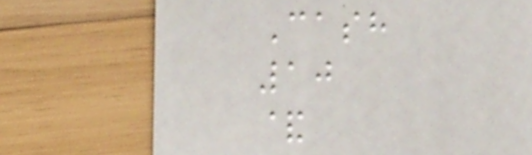Cash
10
&
